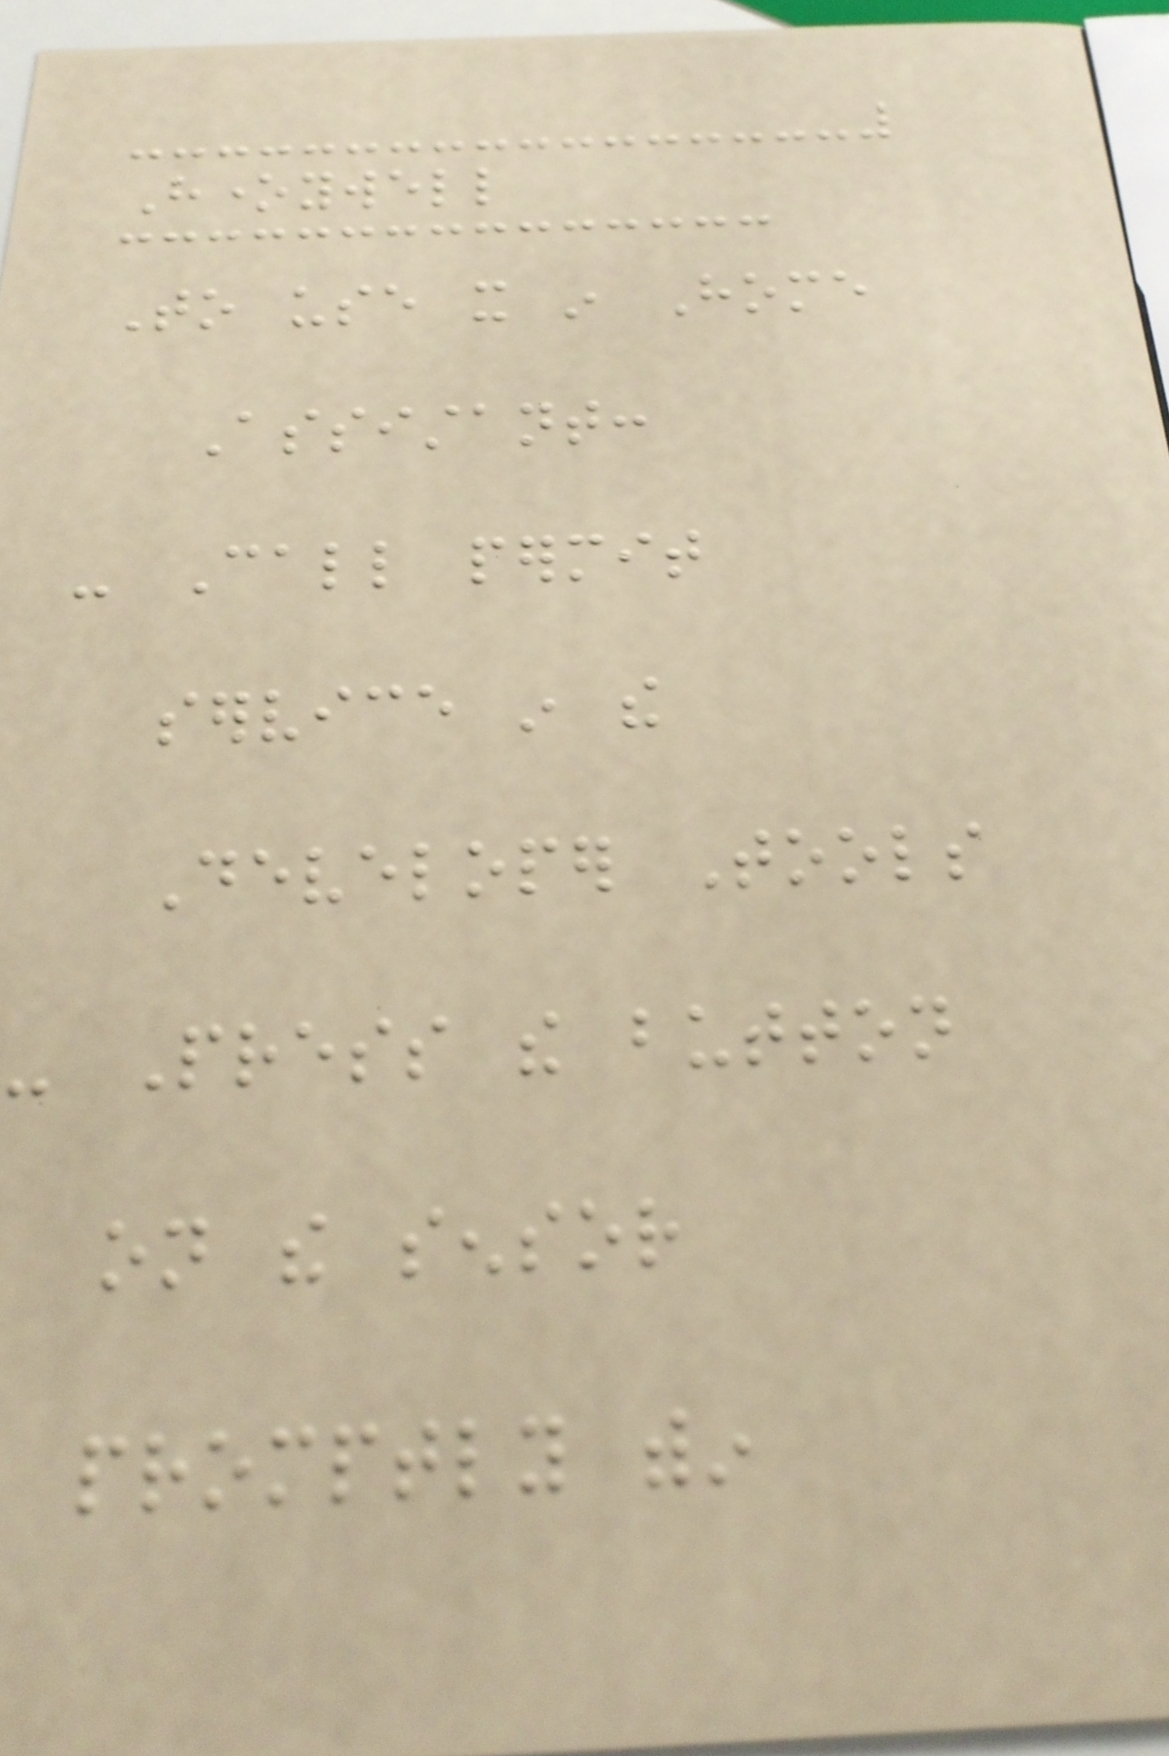Honeywell
To use it in Home
Assistant:
- Call permit
service in the
Developer Tools
- Press the button
on the sensor
promptly within
